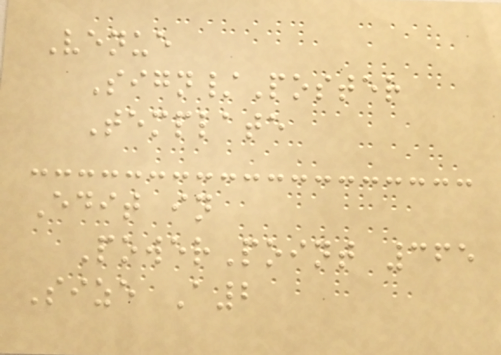Venue
Sign/Poster
Template
Edit in
PowerPoint 365
Size A2
